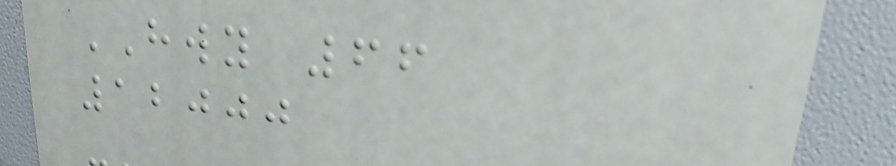HWY 66
12000
